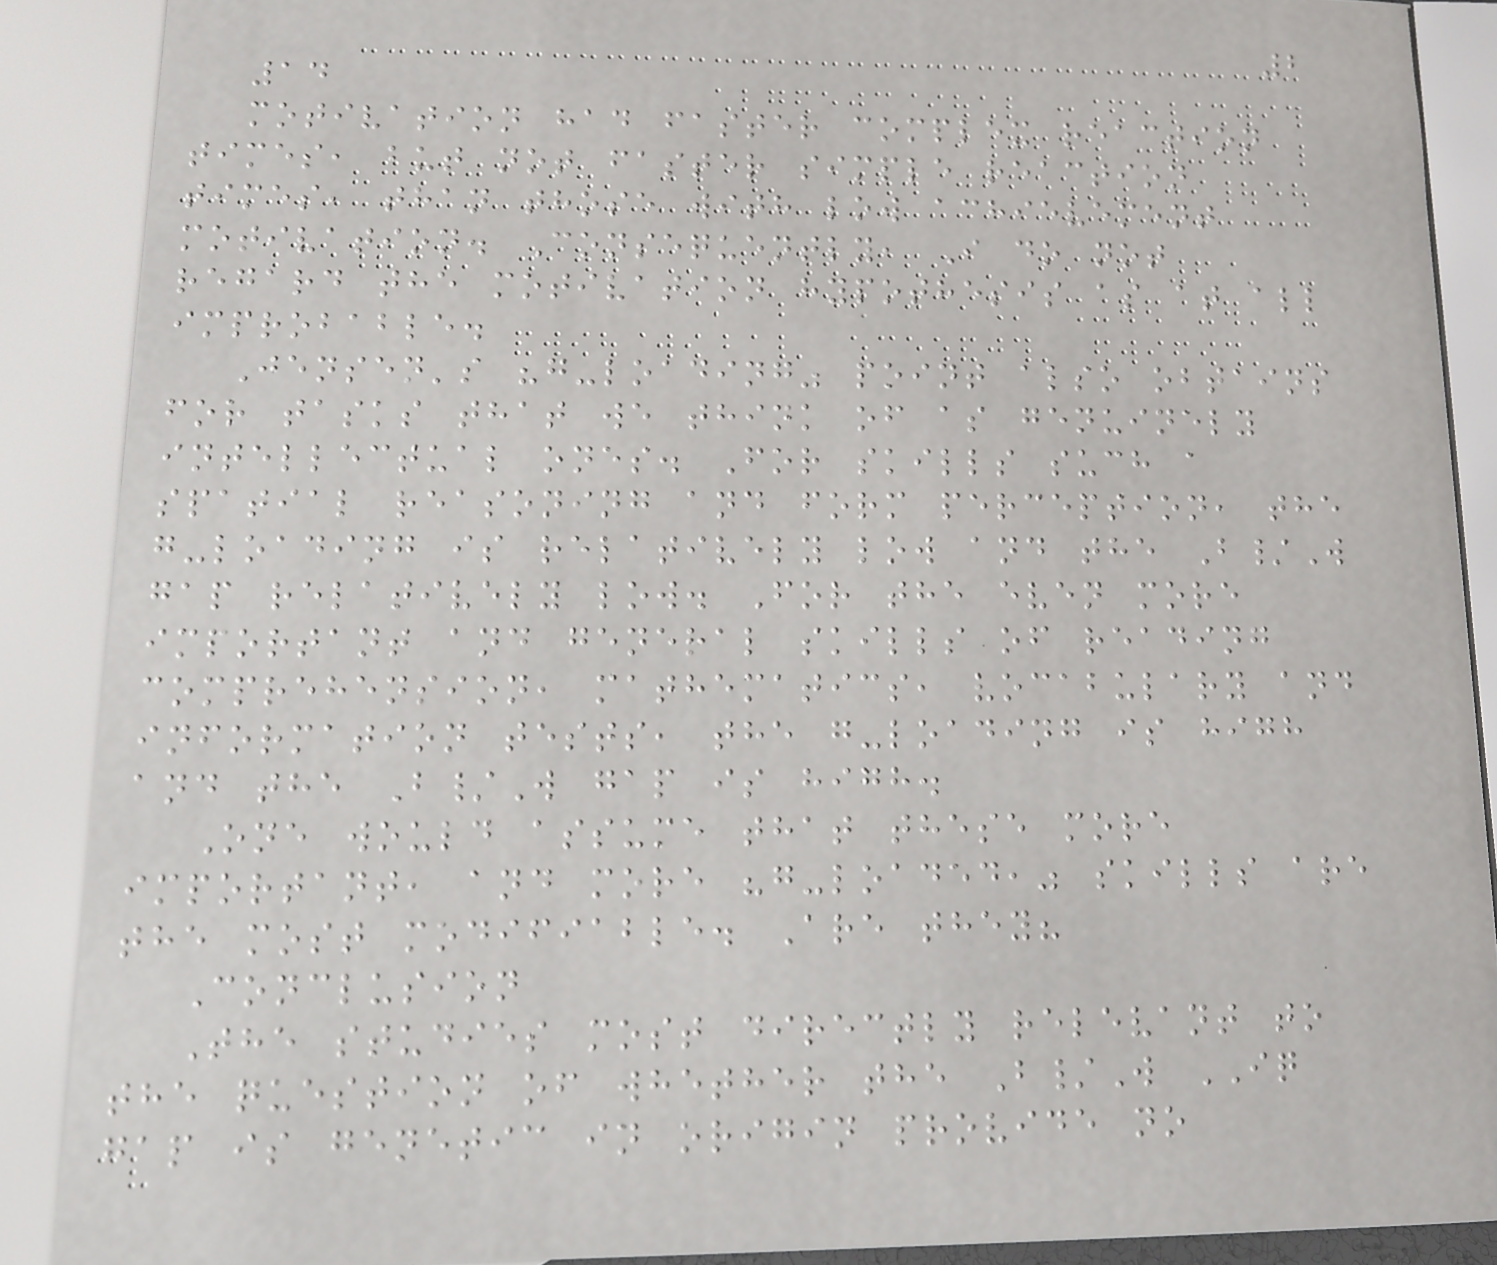2
14
motivation had faster complex reaction
times, but not faster simple reaction
times, than those with low achievement
motivation. Consequently, I do not
regard the motivation hypothesis as at all
improbable.
Jensen's "g-loading" point also obtains
for tasks that we think of as genuinely
intellectual ones. For skills such a
spatial reasoning and form perception, the
g-loading is relatively low and the B/W
gap relatively low. For the even more
important and general skills of reading
comprehension, mathematics, vocabulary and
information tests, the g-loading is high
and the B/W gap is high.
One would assume that these more
important, and more "g-loaded," skills are
the most modifiable. Are they?
Conclusion
The studies most directly relevant to
the question of whether the B/W IQ
gap is genetic in origin provide no
